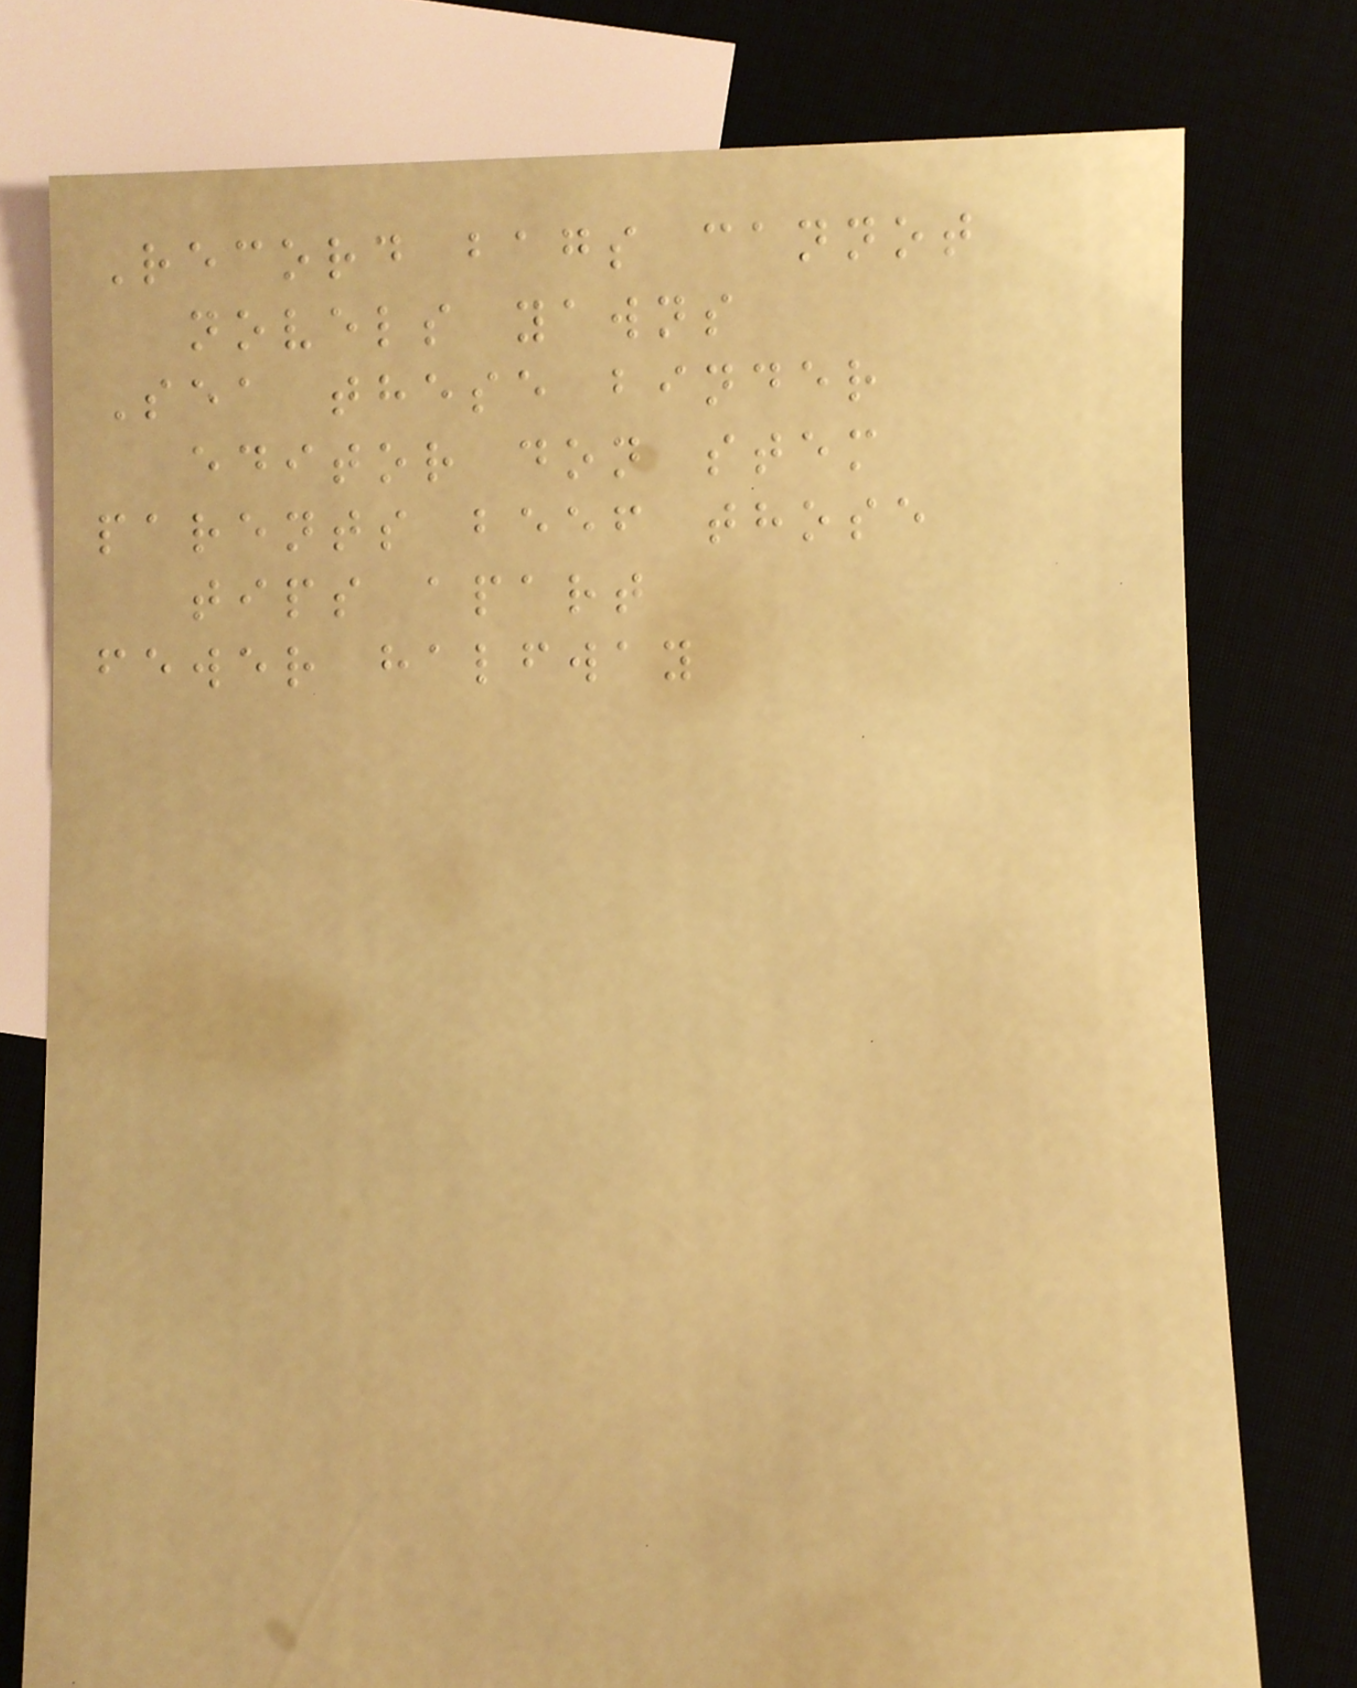Record bags cannot
novels yawns
Sea these binder
editor don stem
parents beef those
tips apart
fewer halfway
